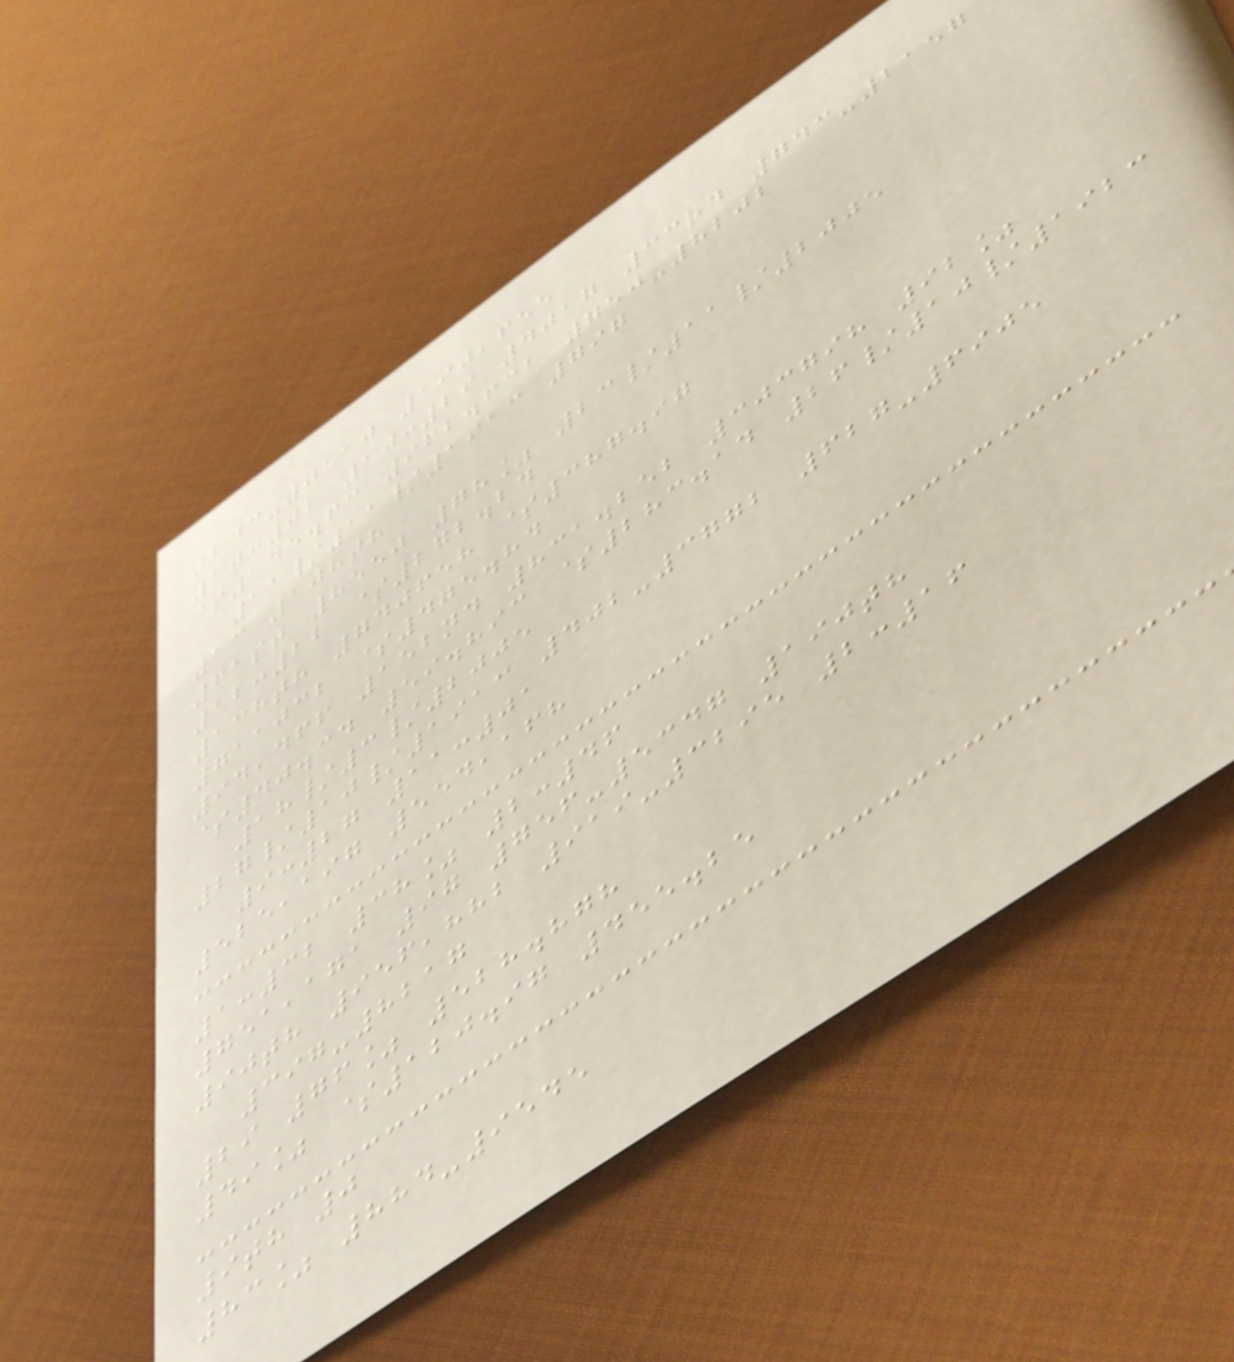243-7510 190,655
10:02 10:29 4017 33rd 743-2157
$145.63 962.632 750-8202
11/11/1913 797
13 108th
61st 8550 78% 23/11/2005
12:22 $272.24
138th 740658 $387.97
711032 $475.84
94,466 152nd 831.252 303798 92%
$40.34 59.893 $283.14 26/10/1923
18/3/2005
27/10/1913 402-3772 627-6905
9:27 11:01
525,197 554,168
1:32 38% 2:46
751,171 97 756-5347 190th
90th 956,882 919-3295 2:16
397-8217
29 76% 528.878
49% $120.97 455.25
9th 0
83% 884-9545
